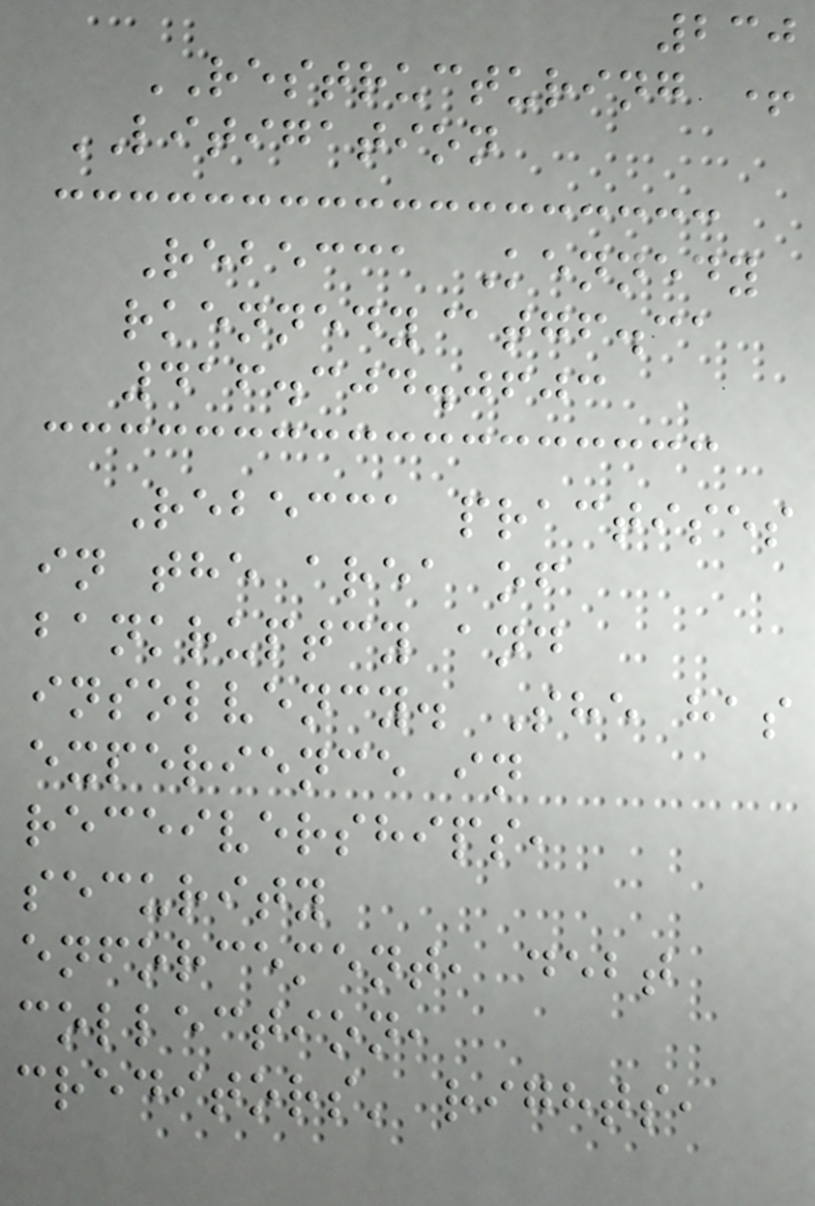230
RESTRUCTURING +
LITIGATION
Rebecca Kennedy
rkennedy@tgf.ca
416.304.0603
Rebecca practises
in the area of
bankruptcy and
insolvency. She has
experience in
receiverships,
security
enforcement, debt
collection,
creditors' rights,
